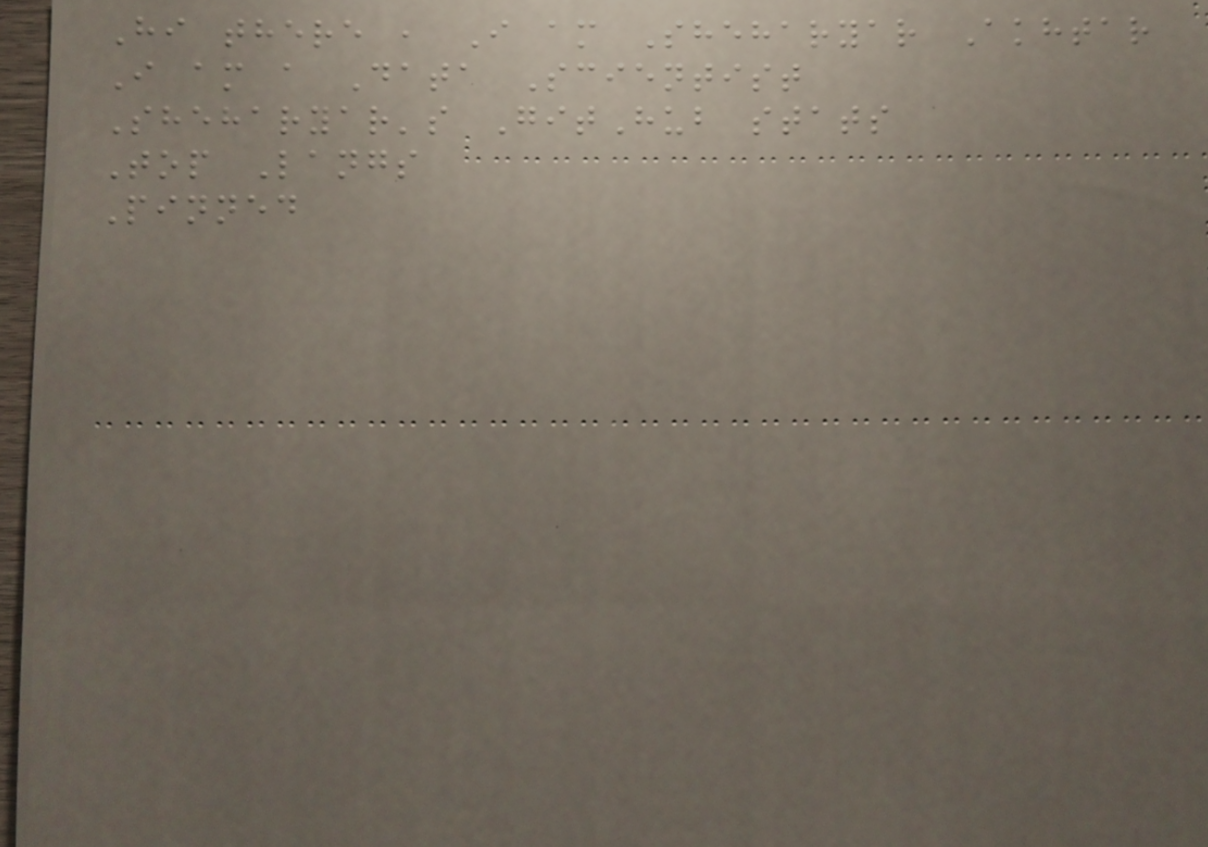Hi there , I am Sheharyar Akhtar
I am a Data Scientist
Sheharyar's GitHub stats
Top Langs
Pinned
